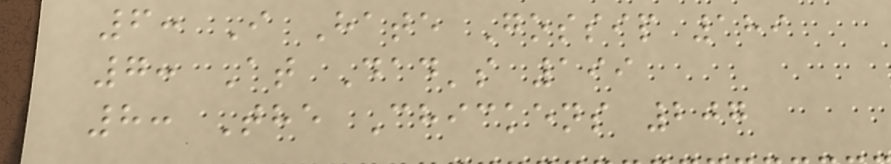6: I Hate Gossip 189
7: At Dad's 199
8: The Chickens 207
